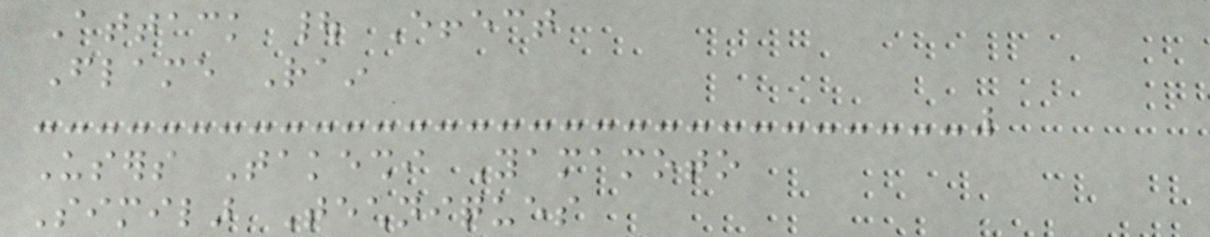Attack | Effect
Flame Rain
Users Takeshi Yamamoto
Similar Techniques
